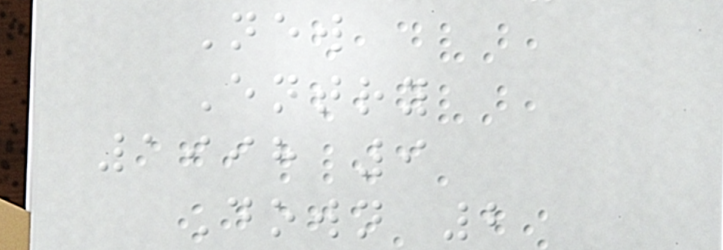New
Entry
1998 9
Down 2
